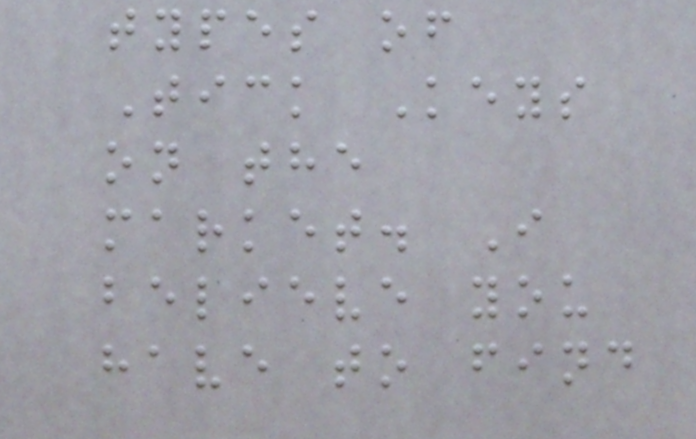types of
Tick Keys
on the
market. I
believe you
have to find
